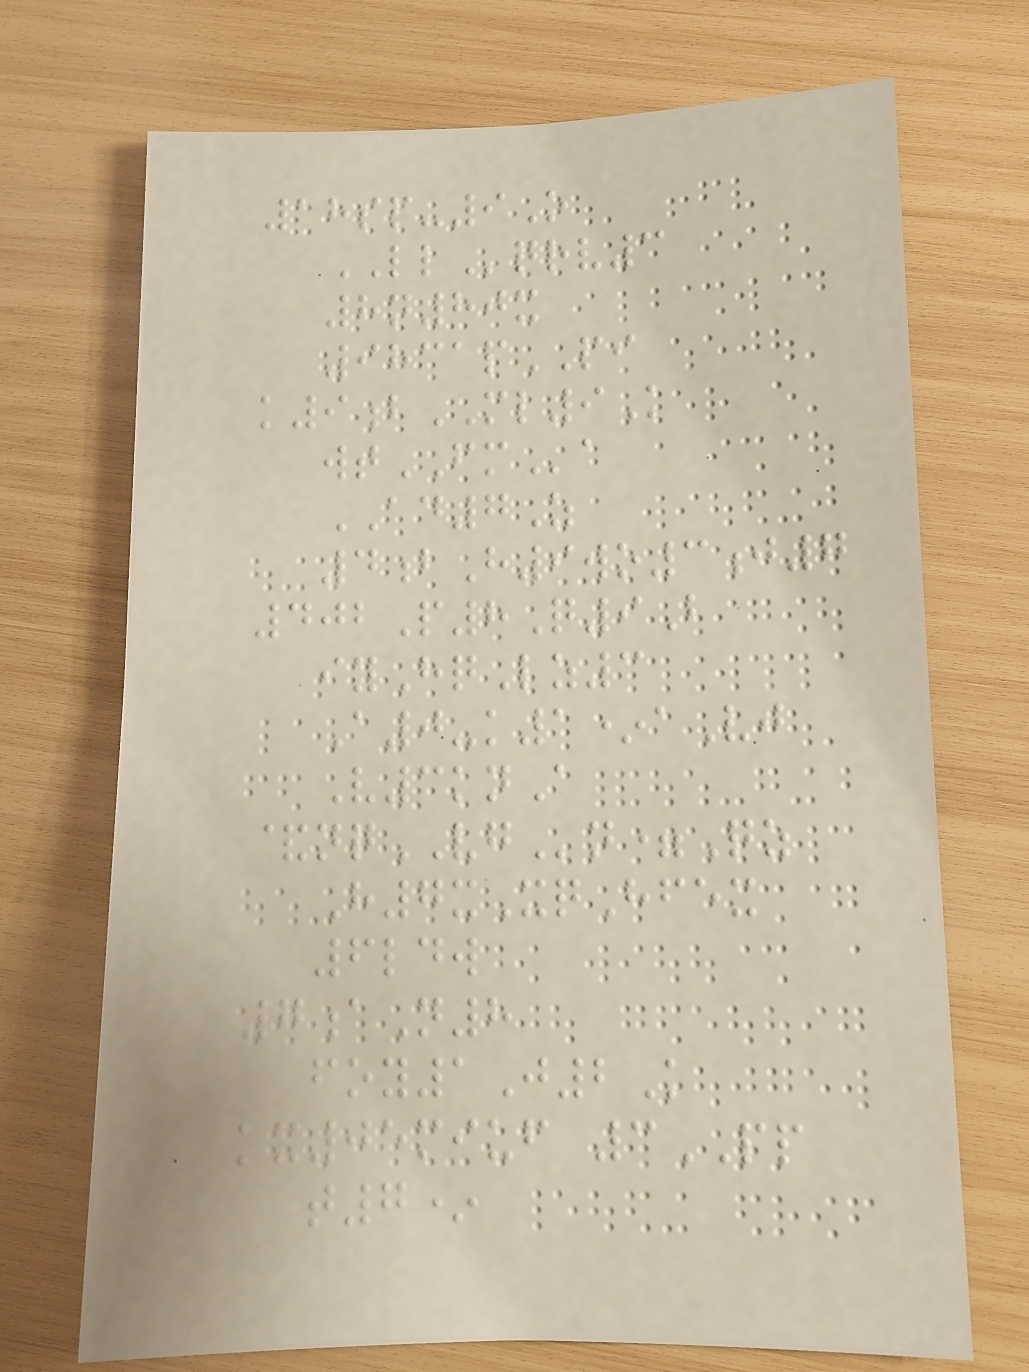18sp-9O
LLqrv3
8n80x
9831pPI
k9bML9K
wtFMa
AD7Z
4bH9wo3j7
402P8Q9B
iyHqLz3
A0-k1*aVj
V3knA
&nqVGn=Qz
H7xXqHfex
6ldw
7aN8
foy1J2K
kx05miuf 3PP
t7*
